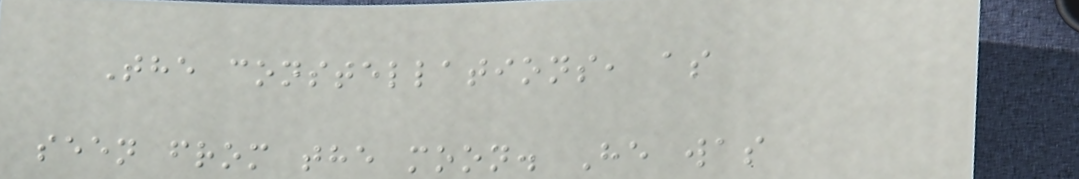The constellations, as
seen from the moon. He was
